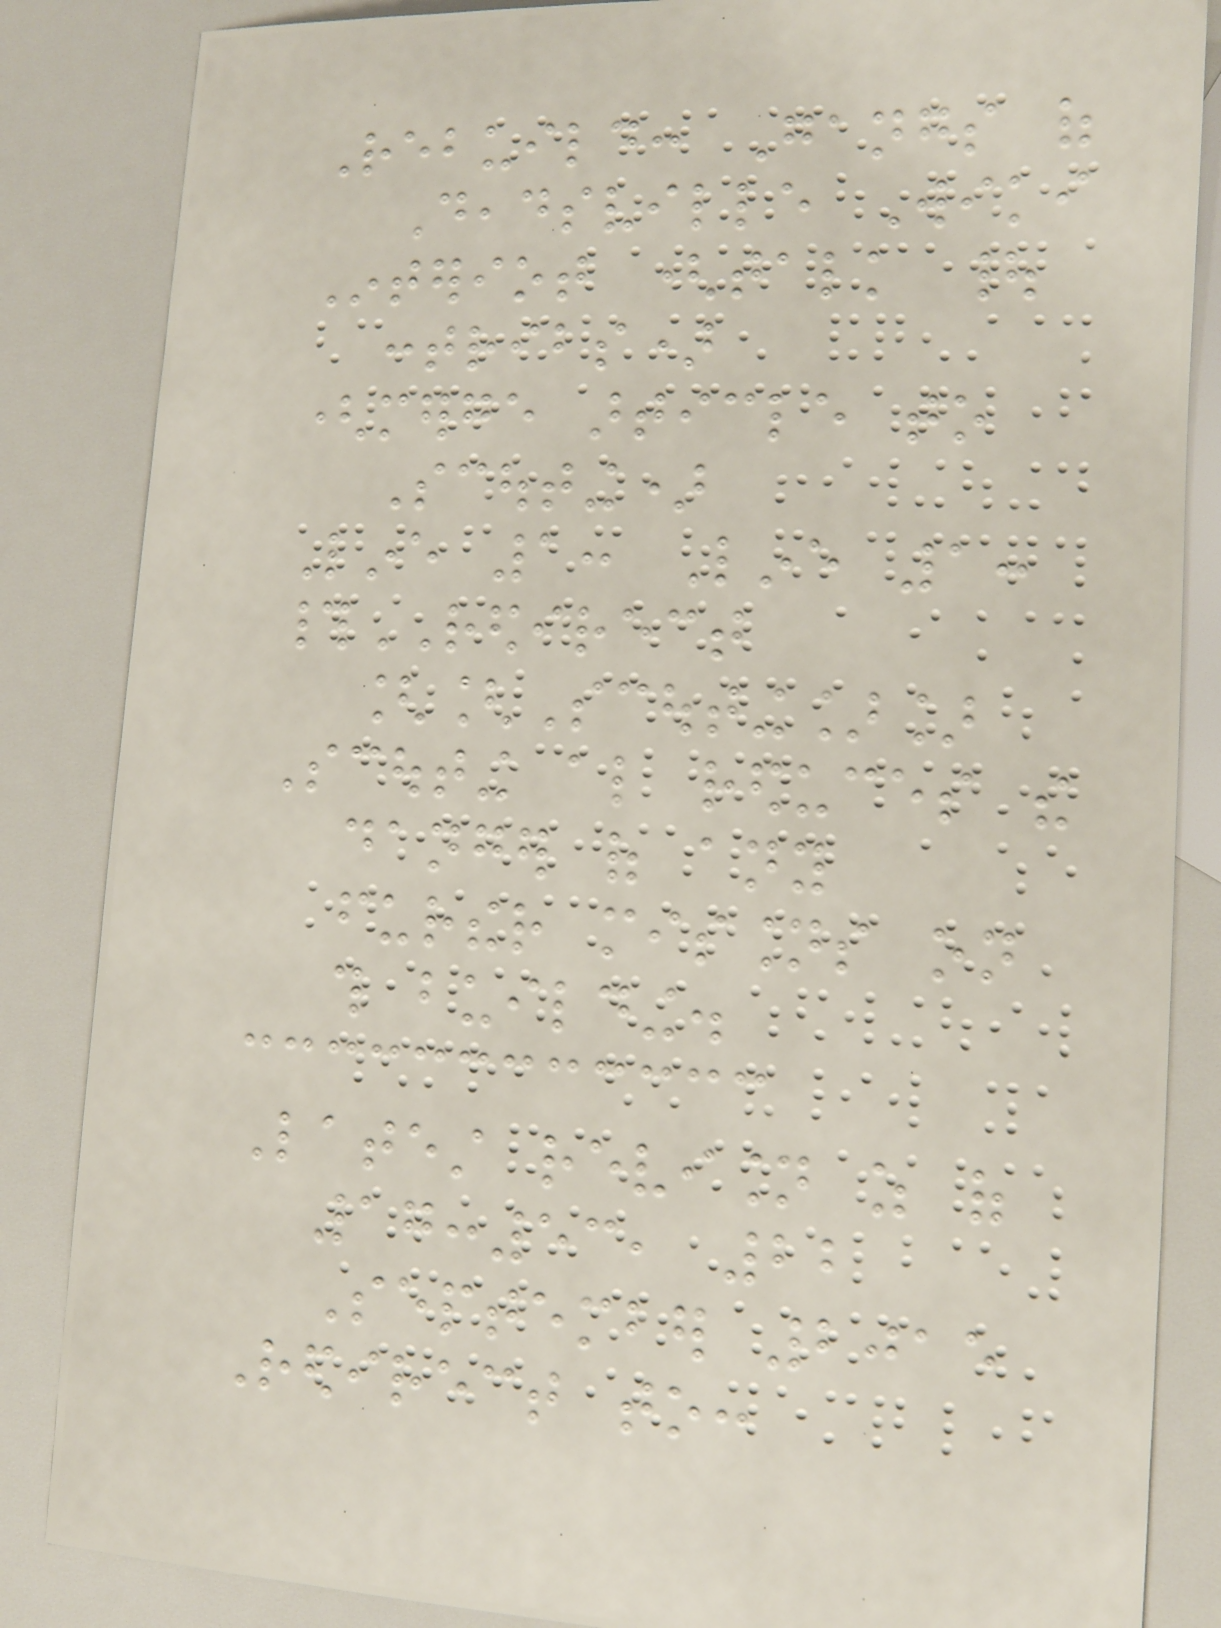Rebuild: Gangs of
Deadsville Wiki
Interiot (talk |
contribs)
(merge article to
Scouting)
Line 1: Line 1:
#REDIRECT
[[Scouting]]
Scouting also reduces the
danger of any
further missions on
this building.
Latest revision as of
17:53, 22
September 2015
Redirect to:
